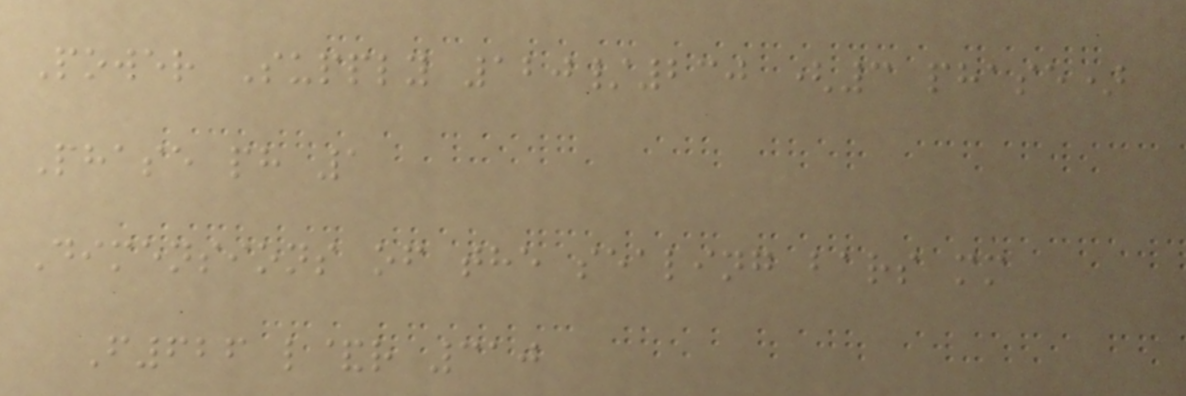Power Supply 120/230 (3 phase)
Phase ph 1
Dimensions of the sealing bars mm
F626 l&r 310
